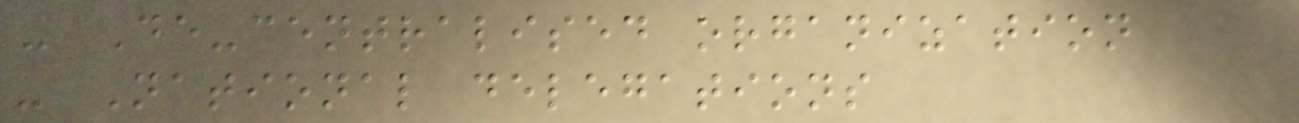- De-centralised organization
- National delegations
